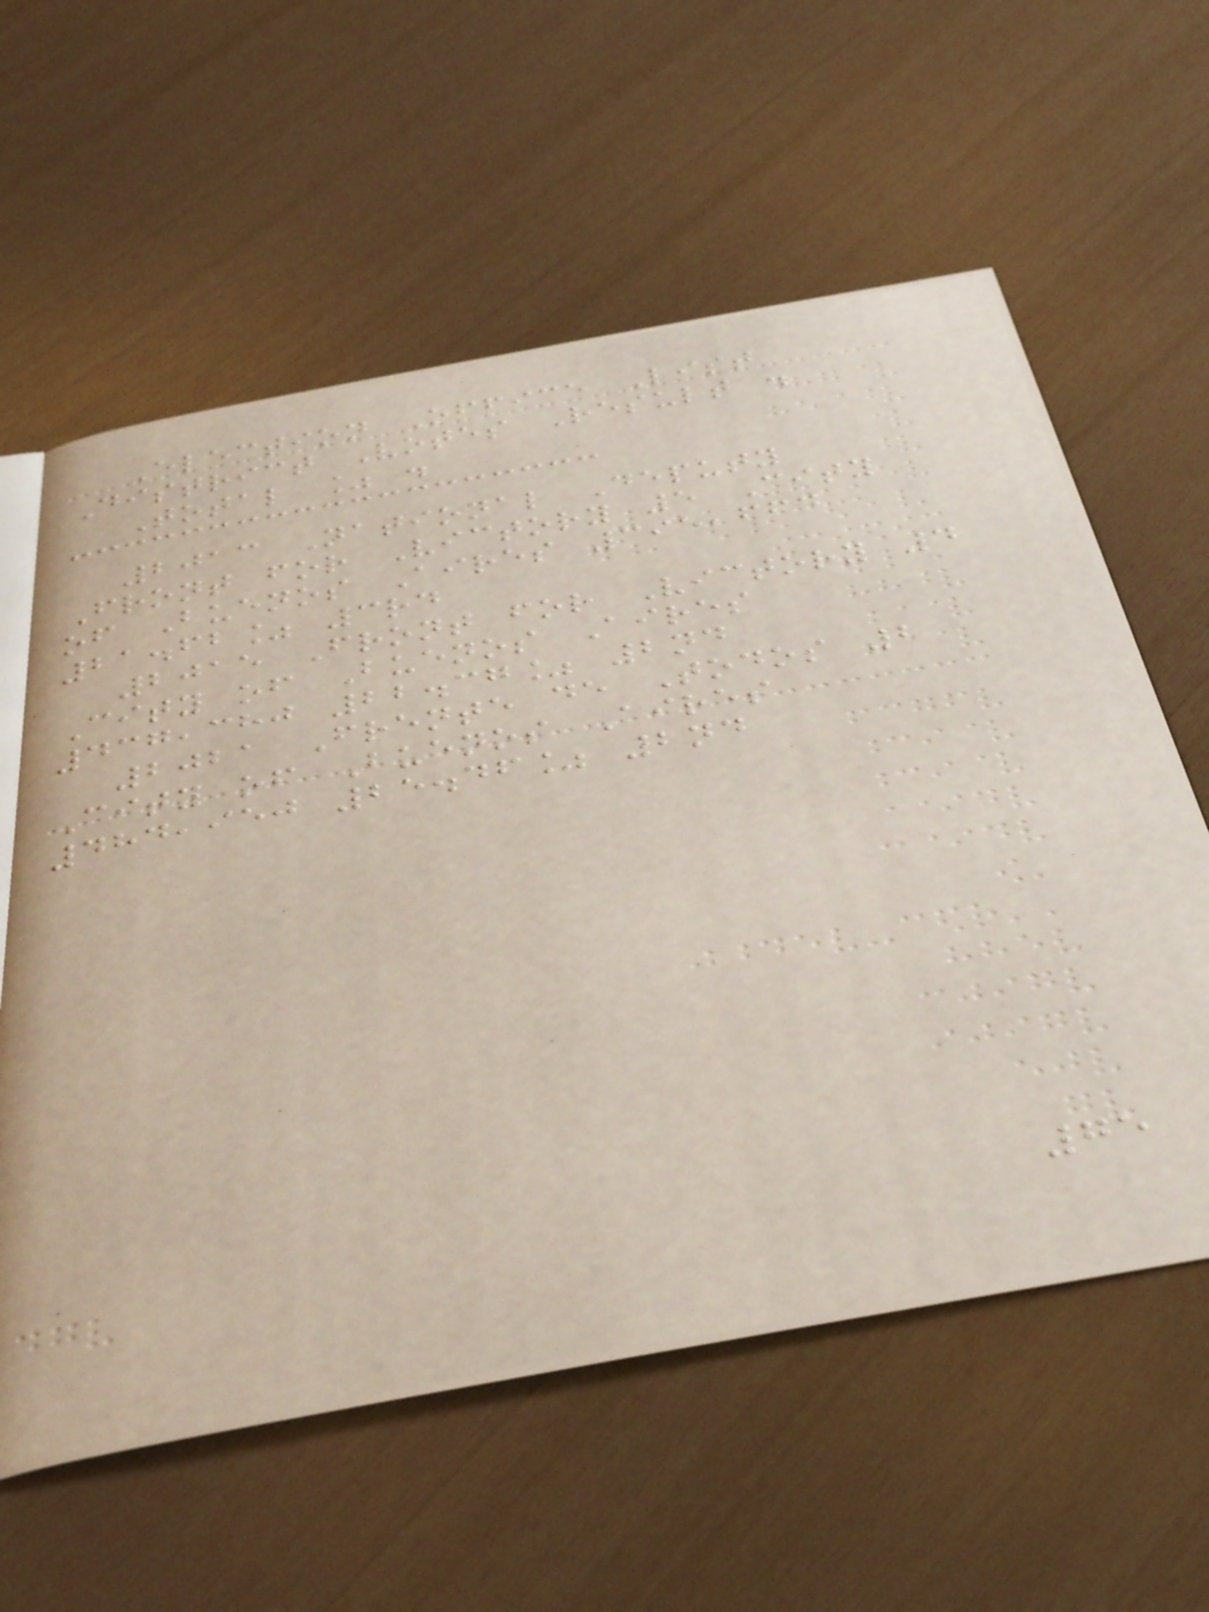Election Office List
District Votes Result .
Total % .
2013 National Deputy
Front for Victory 5 City
of Buenos Aires 395,664
21.62% 3rd
2015 Front for Victory 4
City of Buenos Aires
437,380 22.37% 2nd
2021 Frente de Todos 2
City of Buenos Aires
484,950 25.46% 2nd
75
